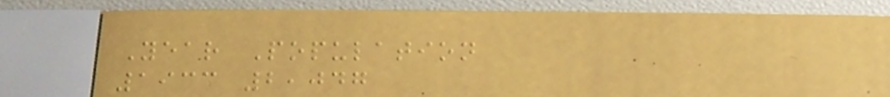Year Population
1933 2,047
